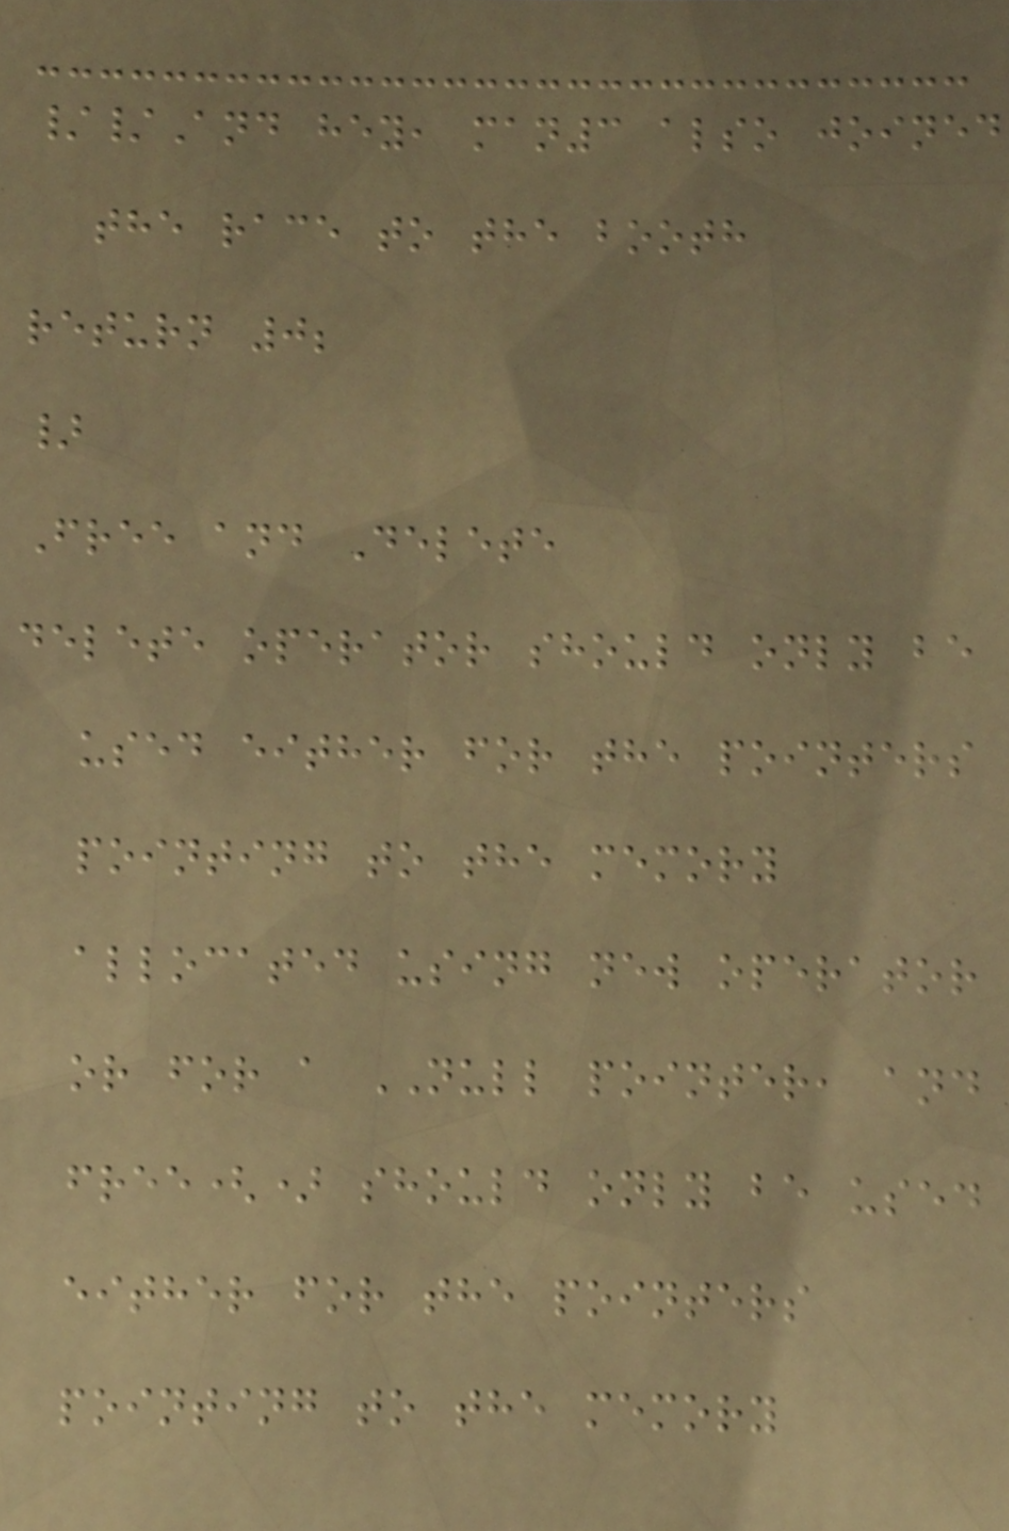//And hey, man3 also joined
the race to the booth
return 0;
}
Free and Delete
delete operator should only be
used either for the pointers
pointing to the memory
allocated using new operator
or for a NULL pointer, and
free() should only be used
either for the pointers
pointing to the memory
